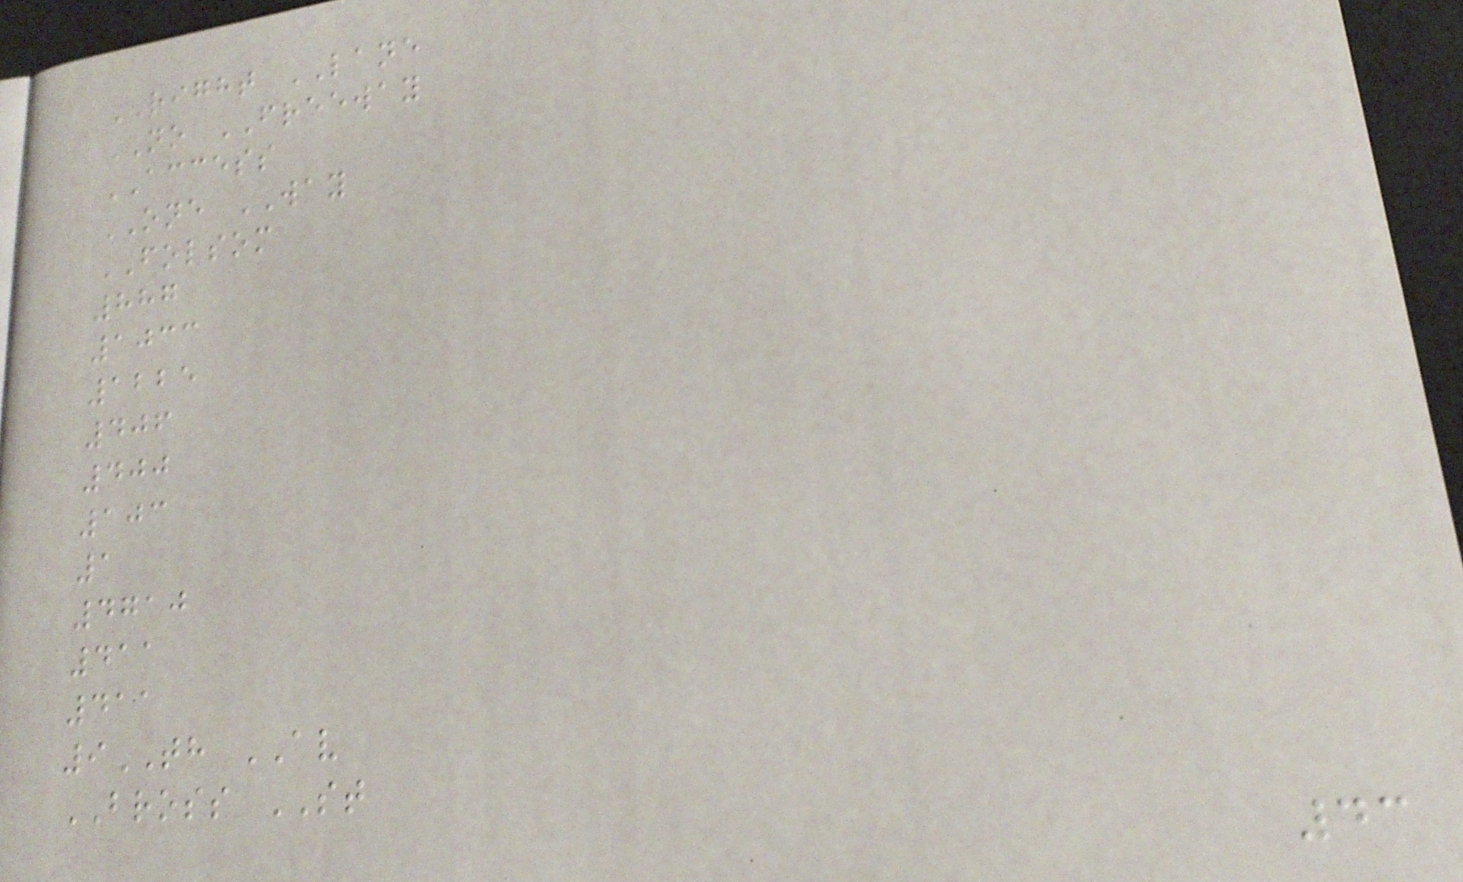RIGHT LANE
NO FREEWAY
ACCESS
ONE WAY
FOLSOM
887
1033
1225
406
400
103
1
4710
411
411
9TH AV
BROSS ST
43
